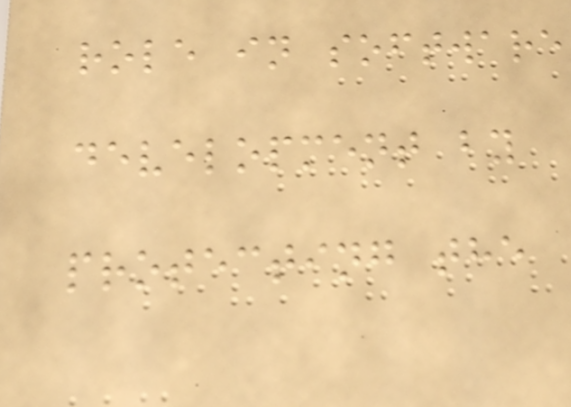role in software
development by
protecting the
